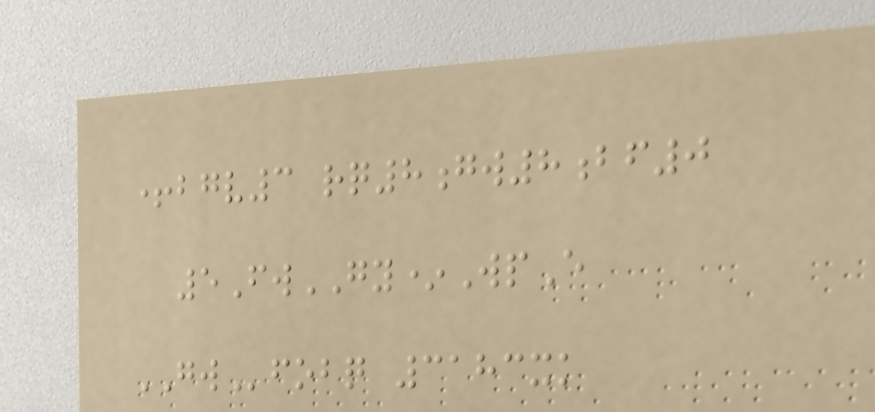+bgv3 rq8gw8bf0
5FwGY*WpE
GWfobq 3183xk
